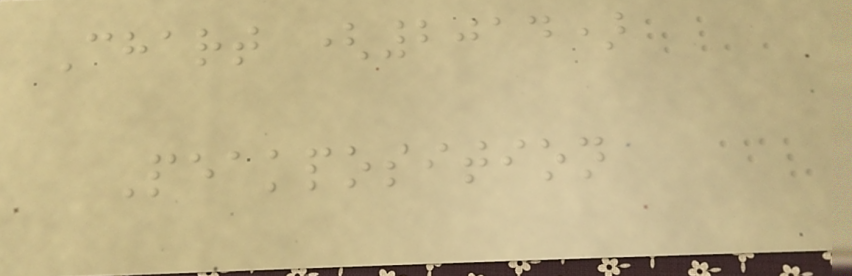Chart (2014)
Peakposition
